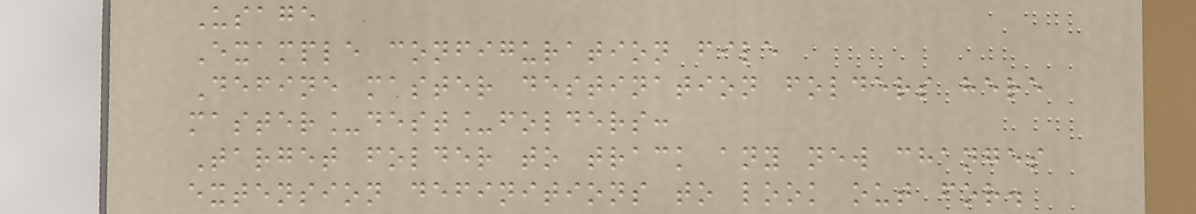Usage
Example configuration file
Define master destination folders here
master_dest_folders:
Target folder to track any new changes
extension definitions to look out for.
